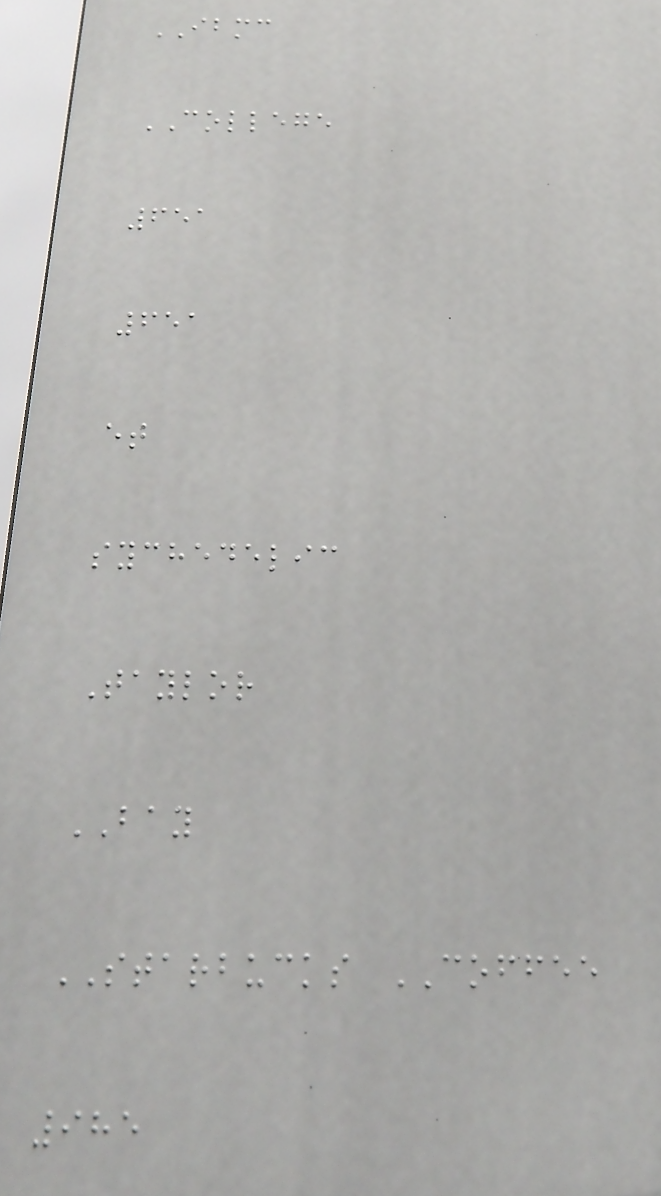IBMC
COLLEGE
651
651
et
sychedelic
Taylor
BAY
STARBUCKS COFFEE
985
